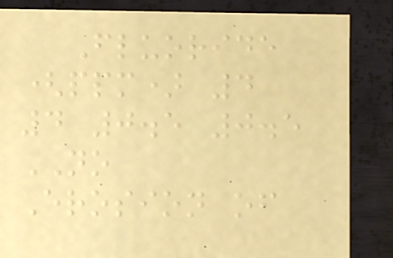Fluoride
(ppm) 4
4 0.5 0.5
NO
Erosion of
